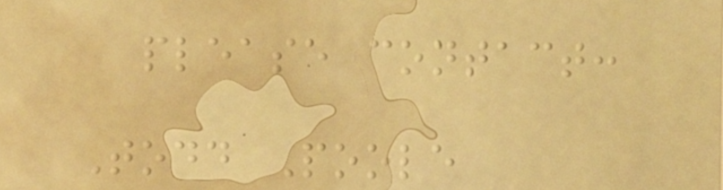please contact:
Todd Poole
